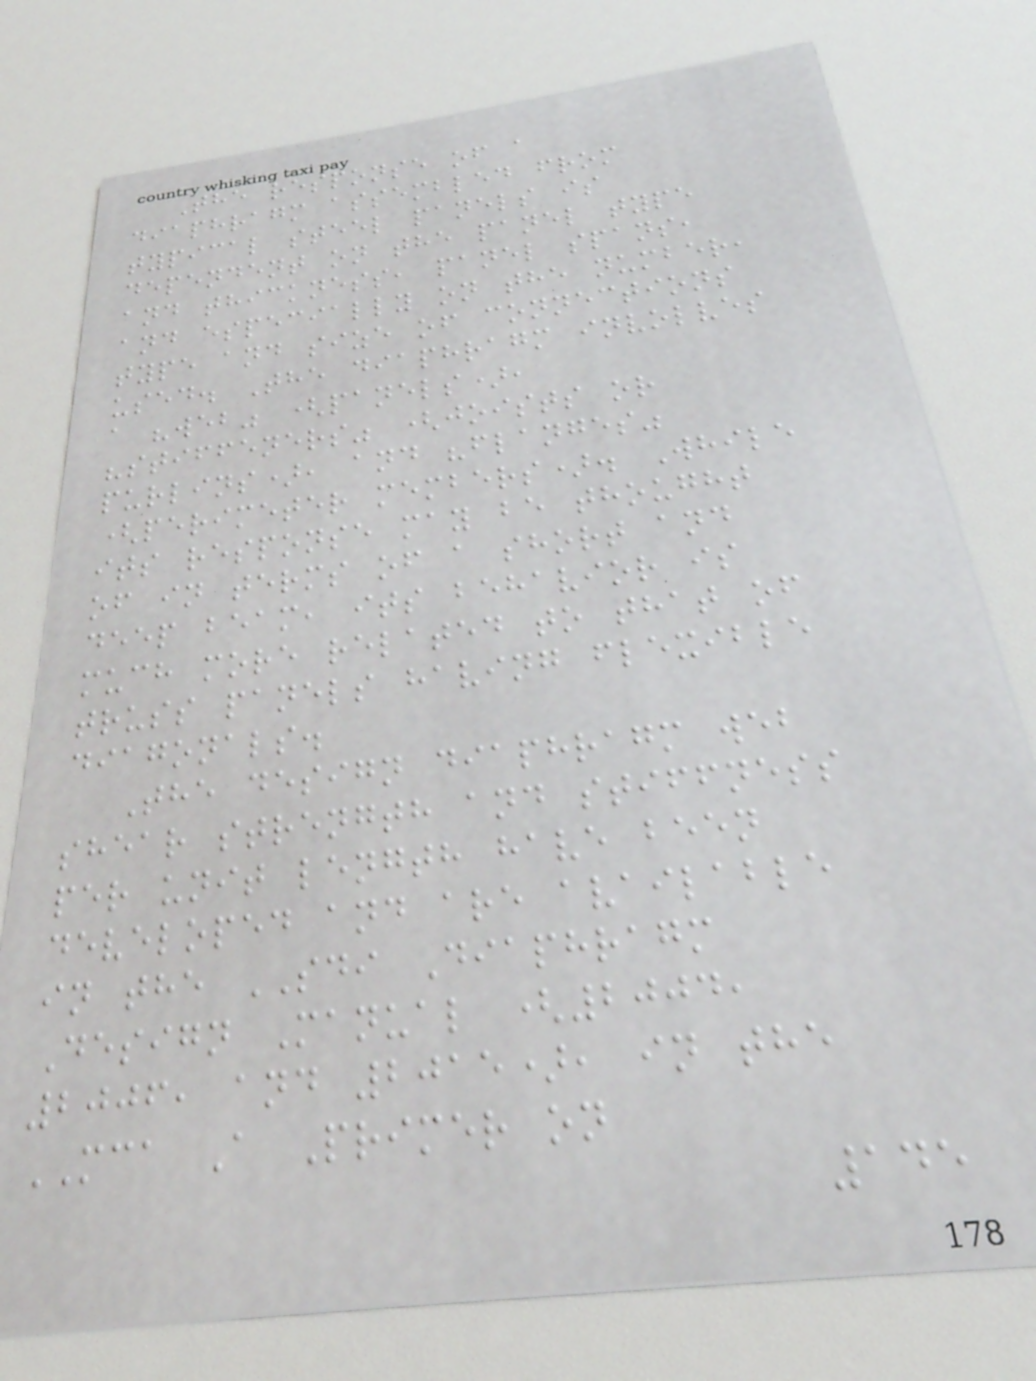The response of a
diaphragm assembled from
typical steel panels is
dependent on the panel type
and thickness, panel spans,
and especially on the number,
type and size of connections
used. The diaphragm involves
a "web" (panels),
"stiffeners" (joists or
purlins), and "flanges"
(perimeter members). While
its response may be thought
of in terms of a short and
deep beam, its behavior is
much more related to that of
truss panels having flexible
diagonals.
The design diaphragm web
shear strength and stiffness
per unit length have been
developed and are available
in the SDI Diaphragm
Design Manual (2004,
2006, and 2015), in the
MCA A Primer on
145
